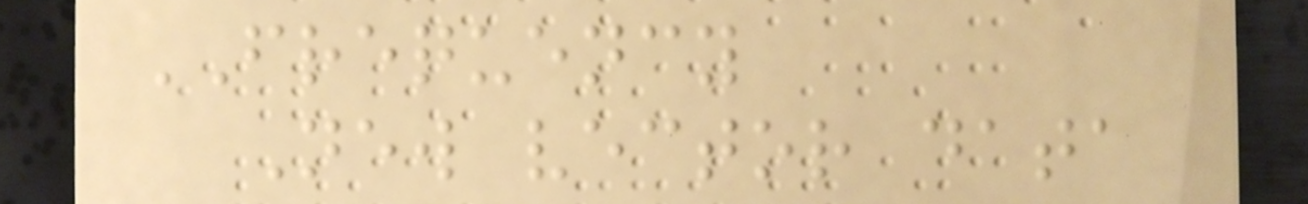FREQUENCY
New vector data
